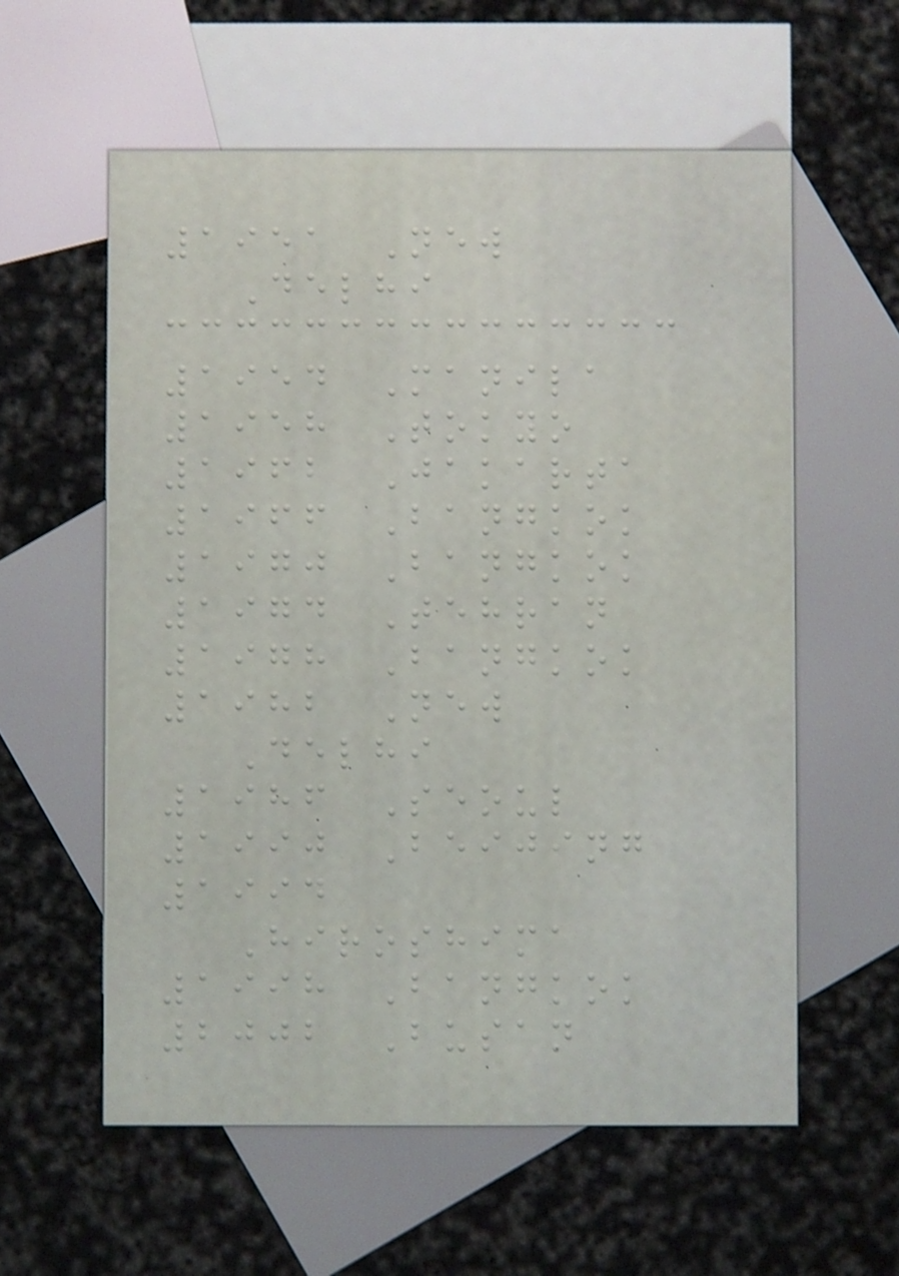1951 New
Delhi
1954 Manila
1958 Tokyo
1962 Jakarta
1966 Bangkok
1970 Bangkok
1974 Tehran
1978 Bangkok
1982 New
Delhi
1986 Seoul
1990 Beijing
1994
Hiroshima
1998 Bangkok
2002 Busan
